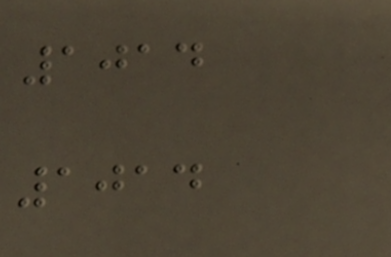1014
1014
